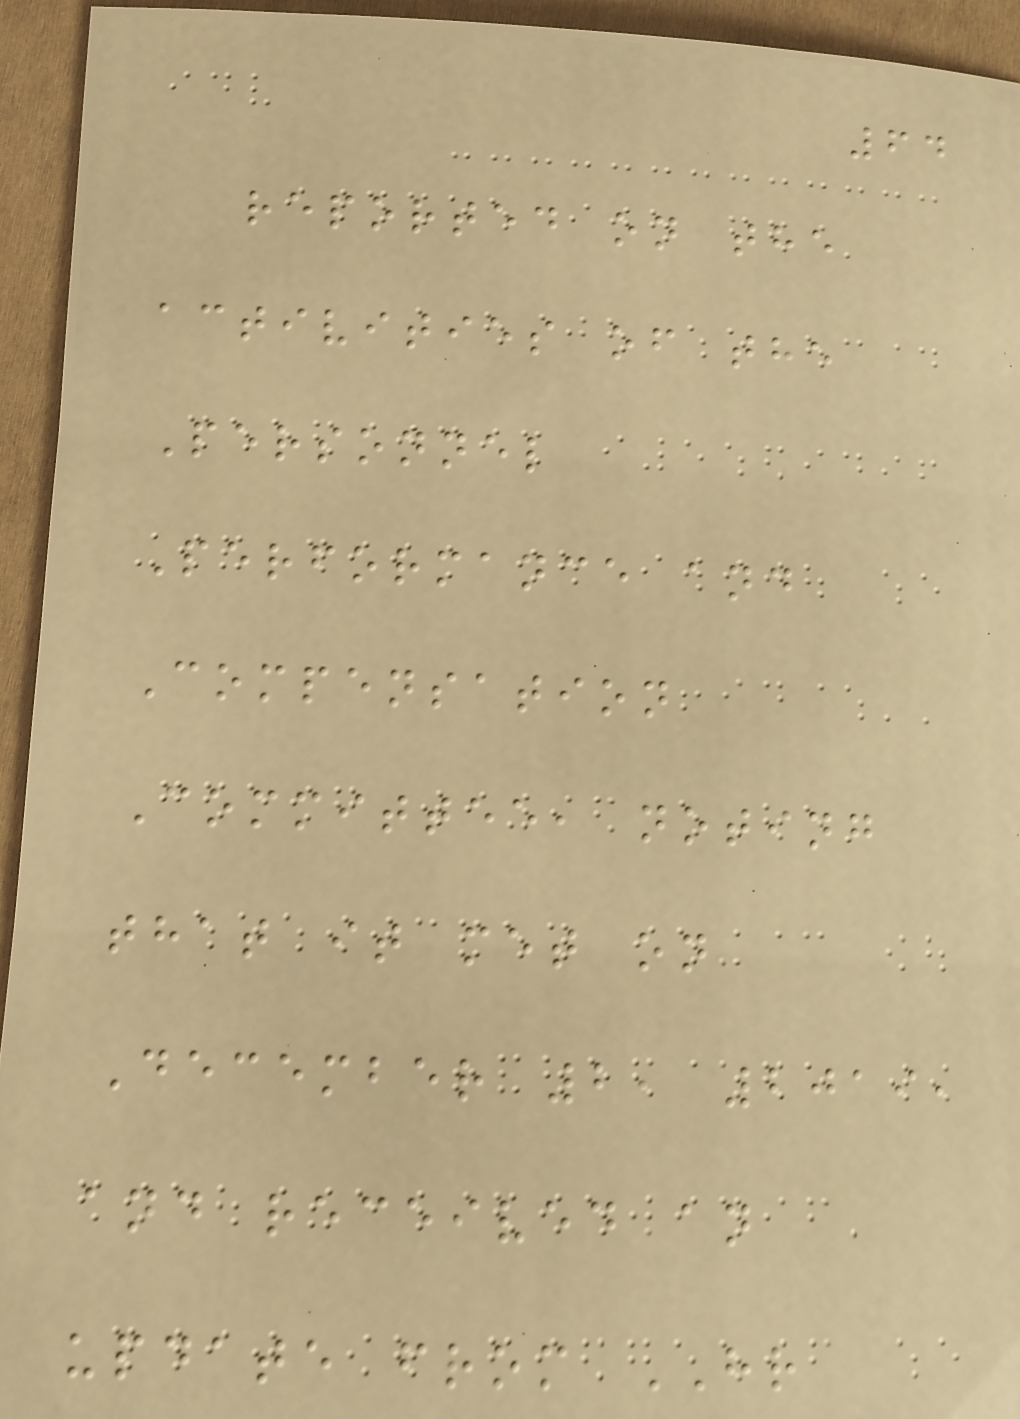64
reported on the
activities of the
Personnel
Performance and
Compensation
Committee, noting
that it met on
December 2, 2019,
and received an
update from HR
